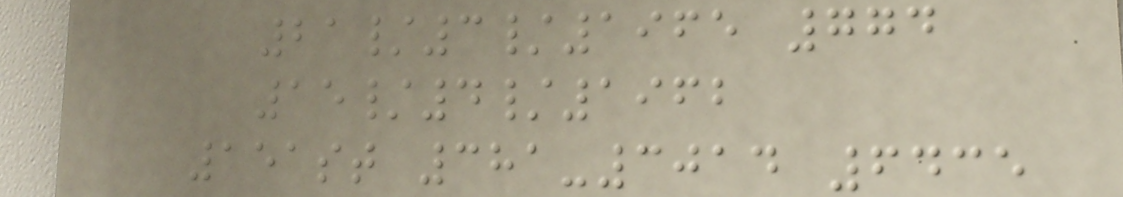21/3/1965 774
15/4/1962
151st 381-3014 6435
